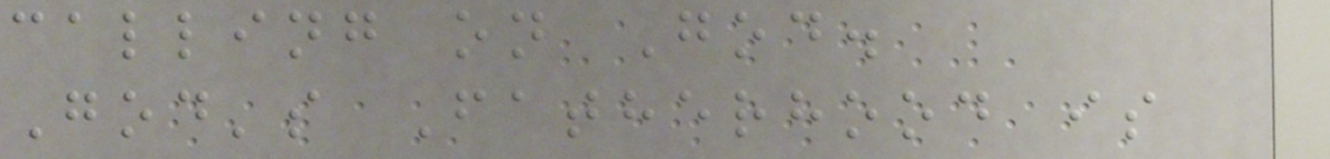calling on God.
God's Fatherhood is
